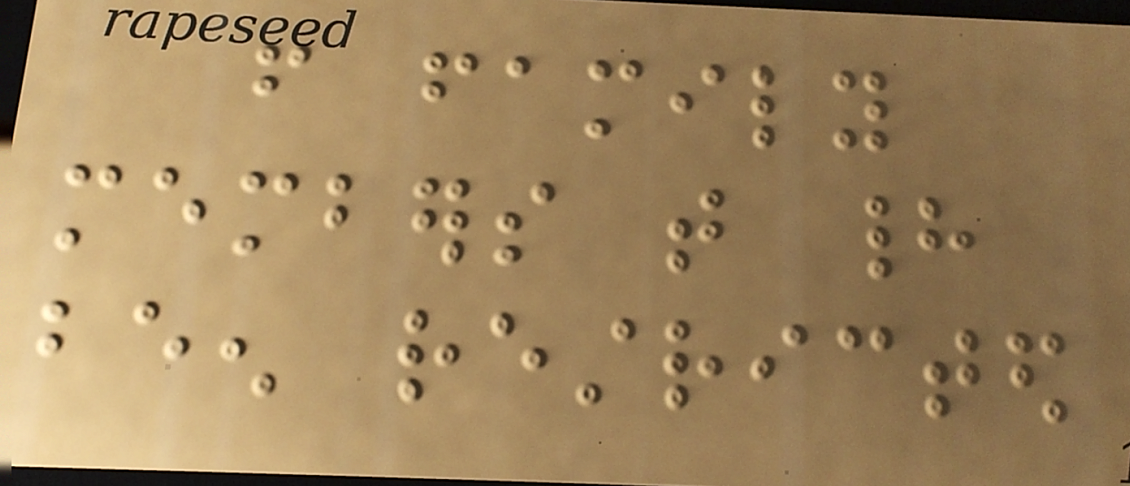from family
members that had
been restricted
